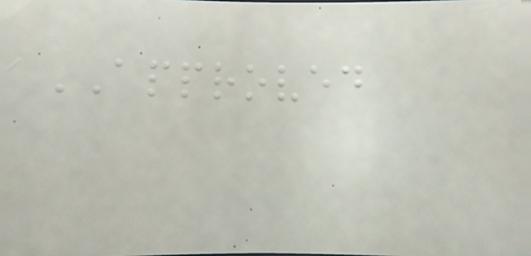APPROVED
